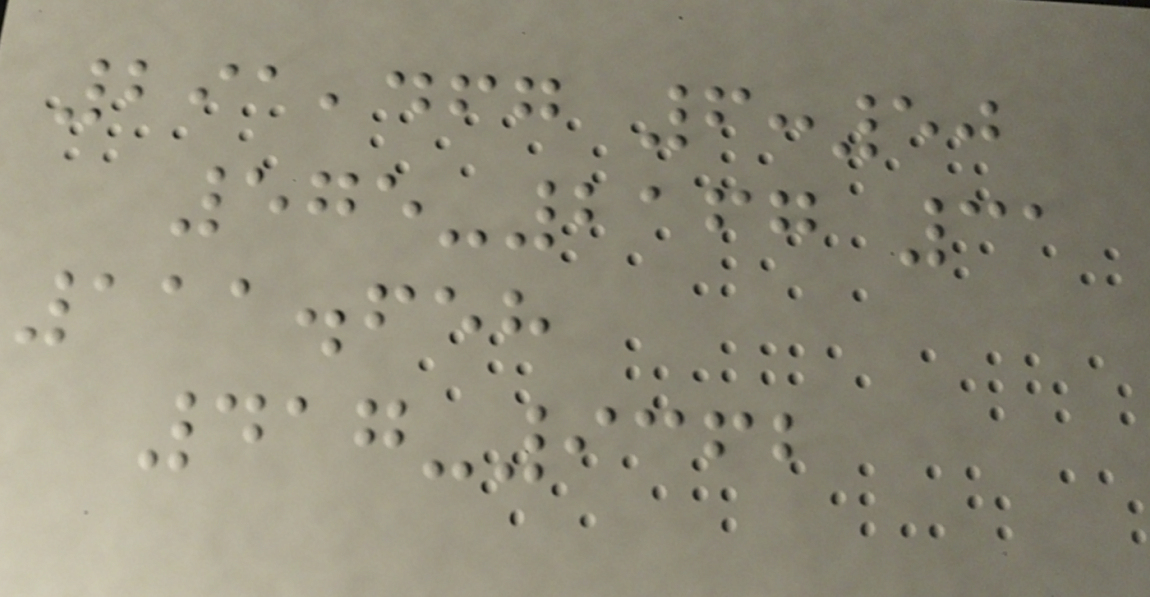291,467 6:50
575-2167 31
111.658
417-9362
